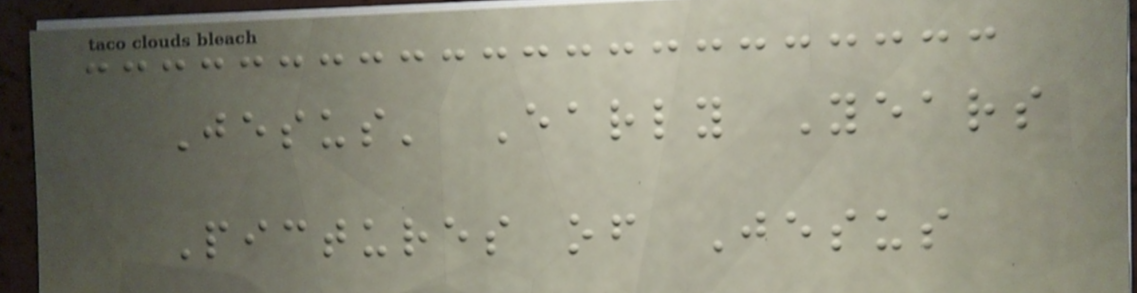Jesus' Early Years
Pictures of Jesus
